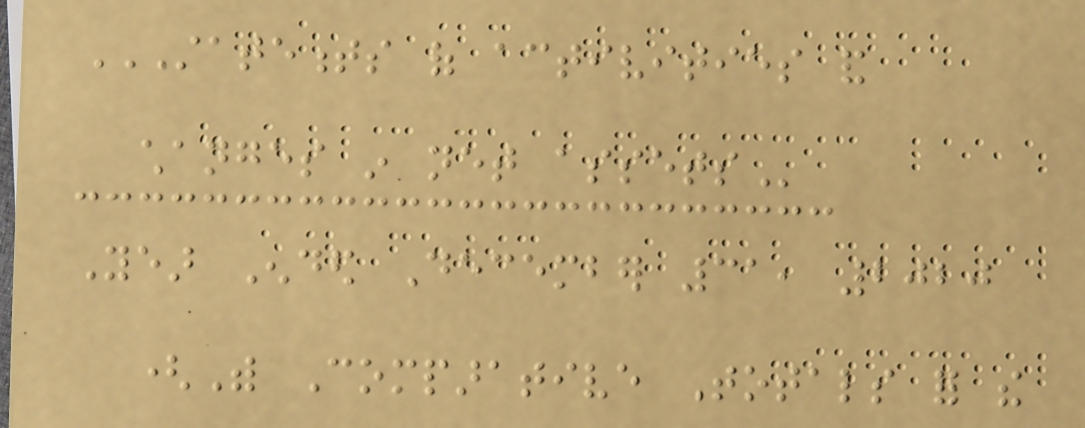STATEMENTS OF ACTIVITIES AND
CHANGES IN NET ASSETS
Year Ended December 31, 2020
(With Comparative Totals for the
